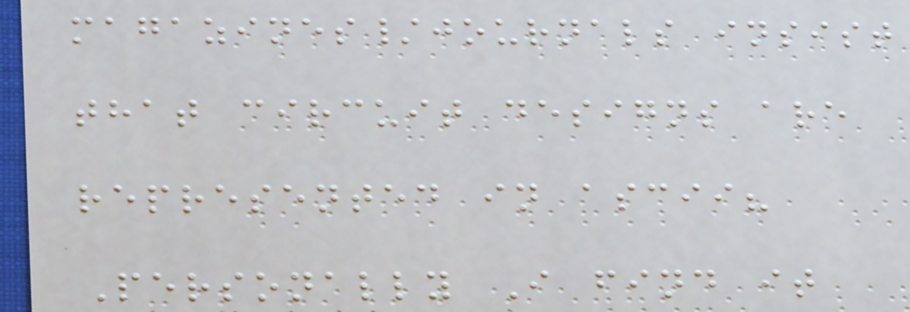magazines/journals insist
that circuit designs are
represented in ascii?
Personally I find it
